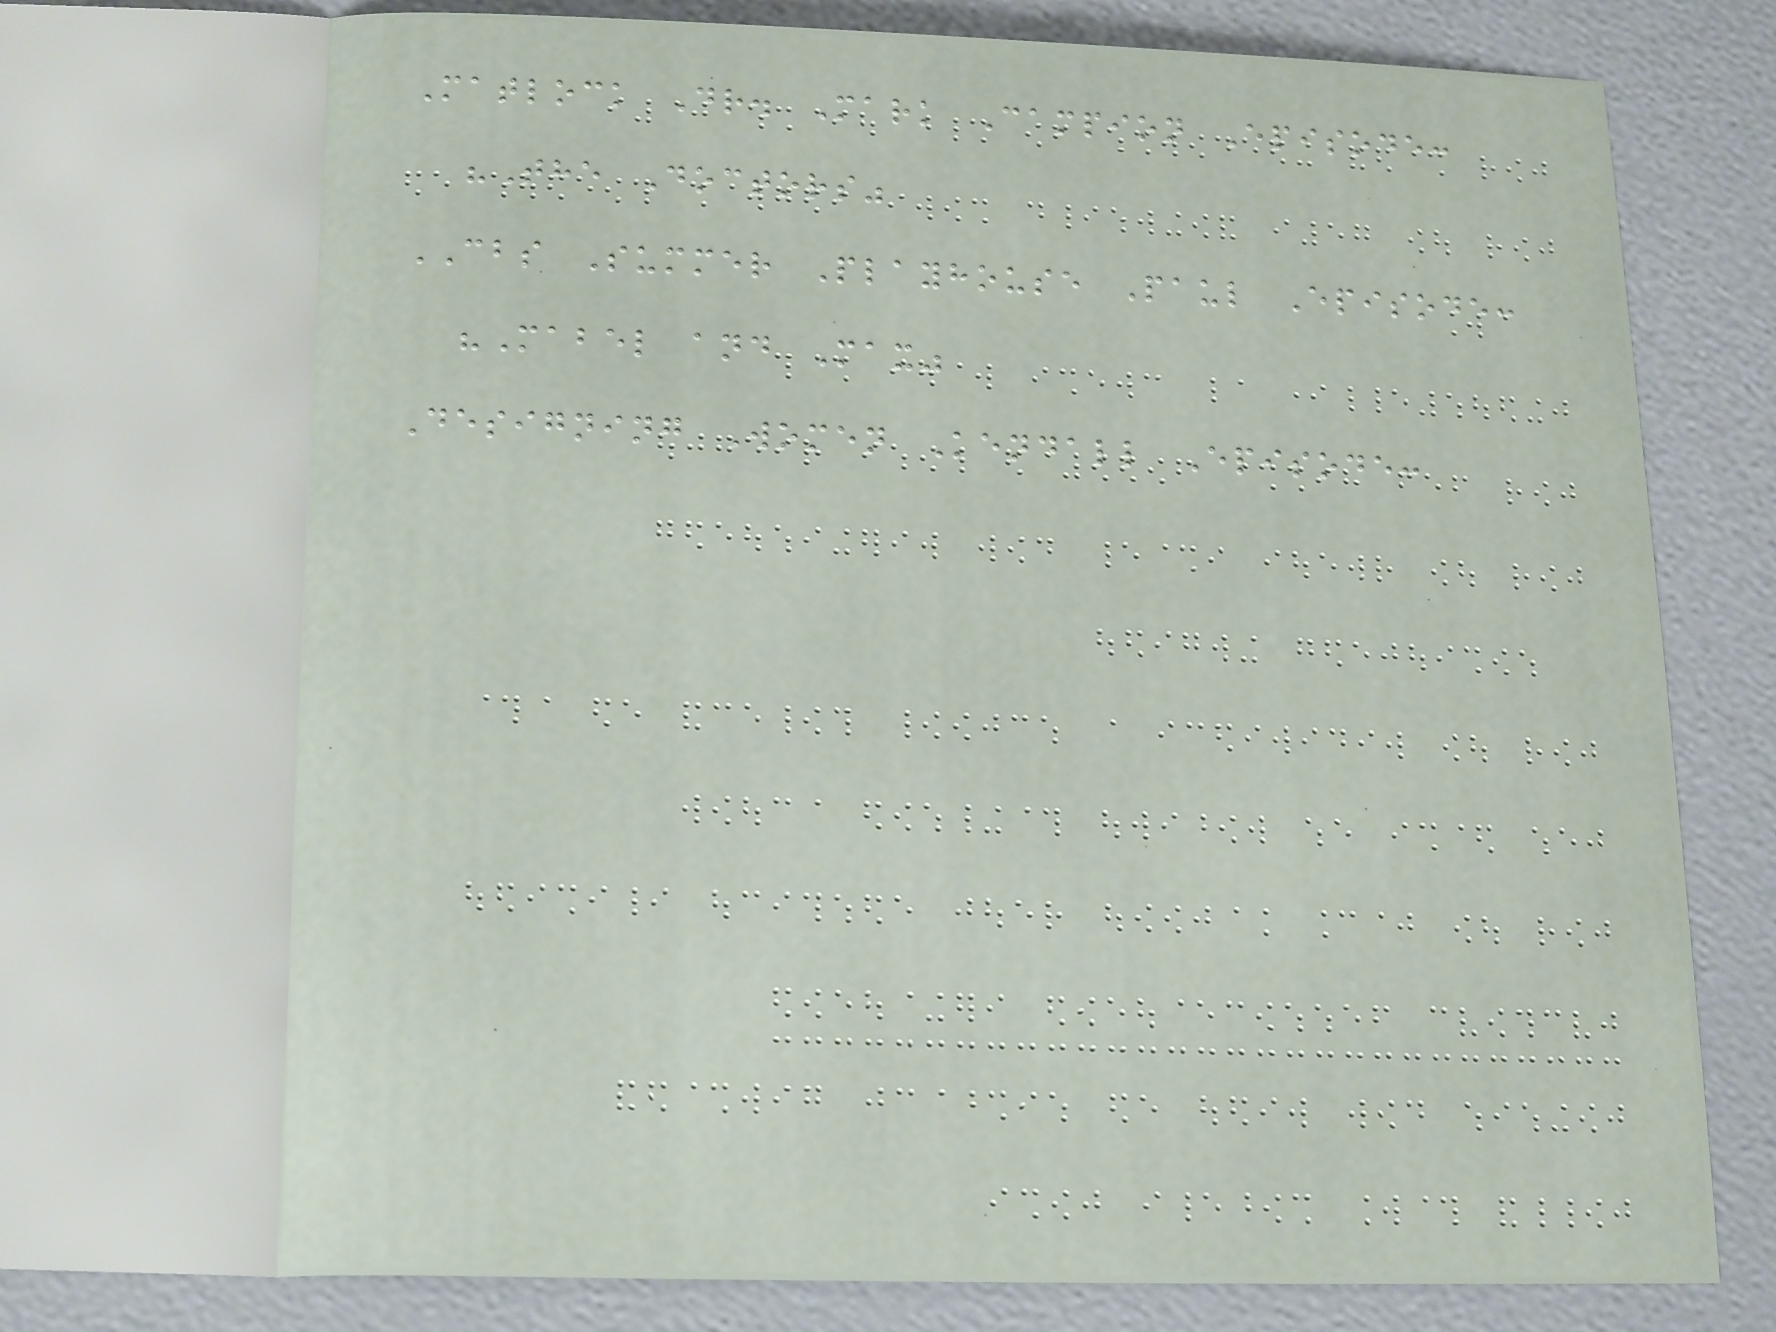Matlock Dr. Mark Campion Episode:
"The Doctors"
CBS Summer Playhouse Paul Episode:
"Mabel and Max"
Designing Women Kendall Episode:
